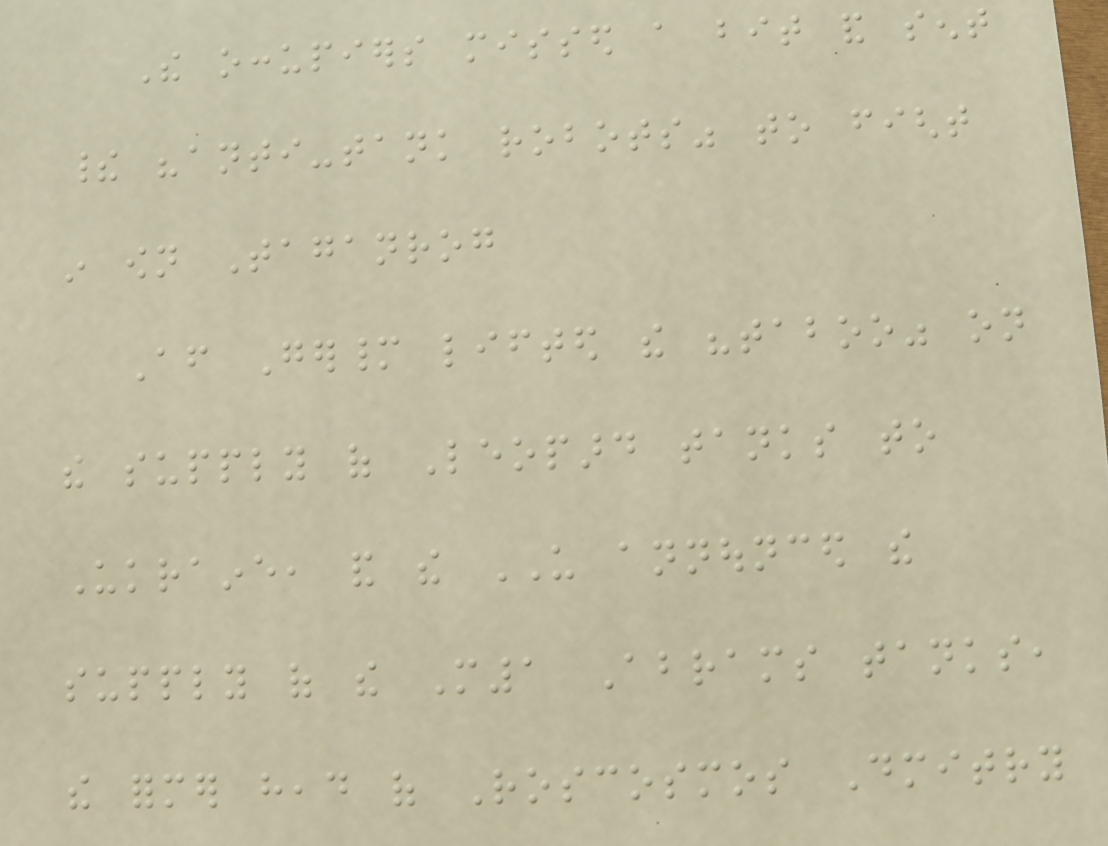The occupiers missed a bit and sent
their "anti-tank robots" to fight
in own Taganrog
After Germany lifted the "taboo" on
the supply of Leopard tanks to
Ukraine, and the US announced the
supply of the M1 Abrams tanks,
the former head of Roscosmos Dmitry
